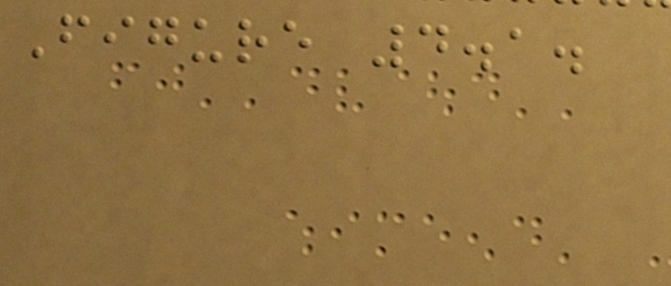Figure 4.1.
